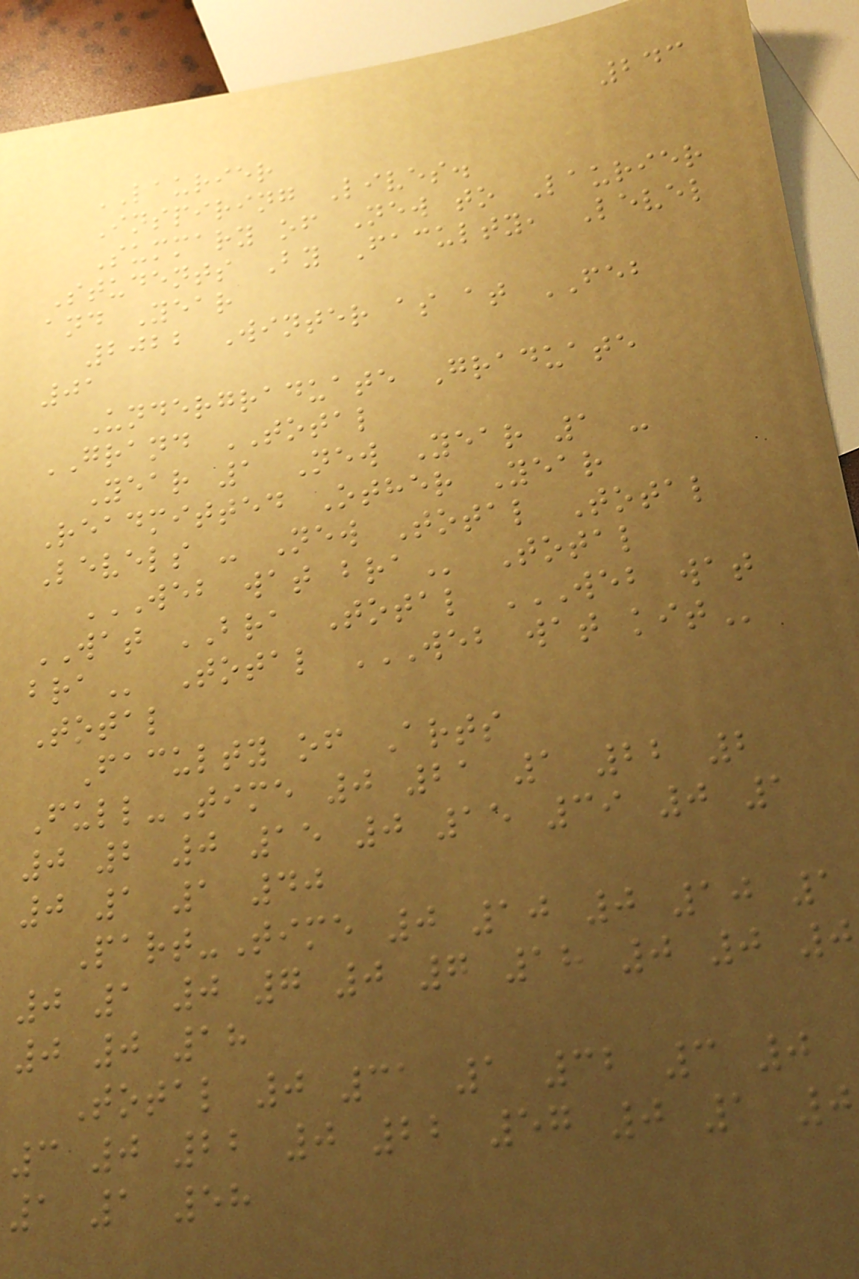243
LAURIER
Inspiring Lives.
Summary of New to Laurier
Students By Faculty, Level
and Year
2022 Winter as at FEB
01
Undergraduate Graduate
GRAND TOTAL
Year 1 New Year 1 -
Readmitted Other Year
Levels - New Total Total
WEB WAT BRA Total
WAT BRA Total WEB WAT
BRA Total WEB WAT KIT
Total
Faculty of Arts
Full-Time 0 21 1 22 2
0 2 0 15 0 15 39 0 1
0 1 1 40
Part-Time 0 10 0 10 1
0 1 0 7 0 7 18 0 0 0
0 0 18
Total 0 31 1 32 3 0
3 0 22 0 22 57 0 1 0
1 1 58
